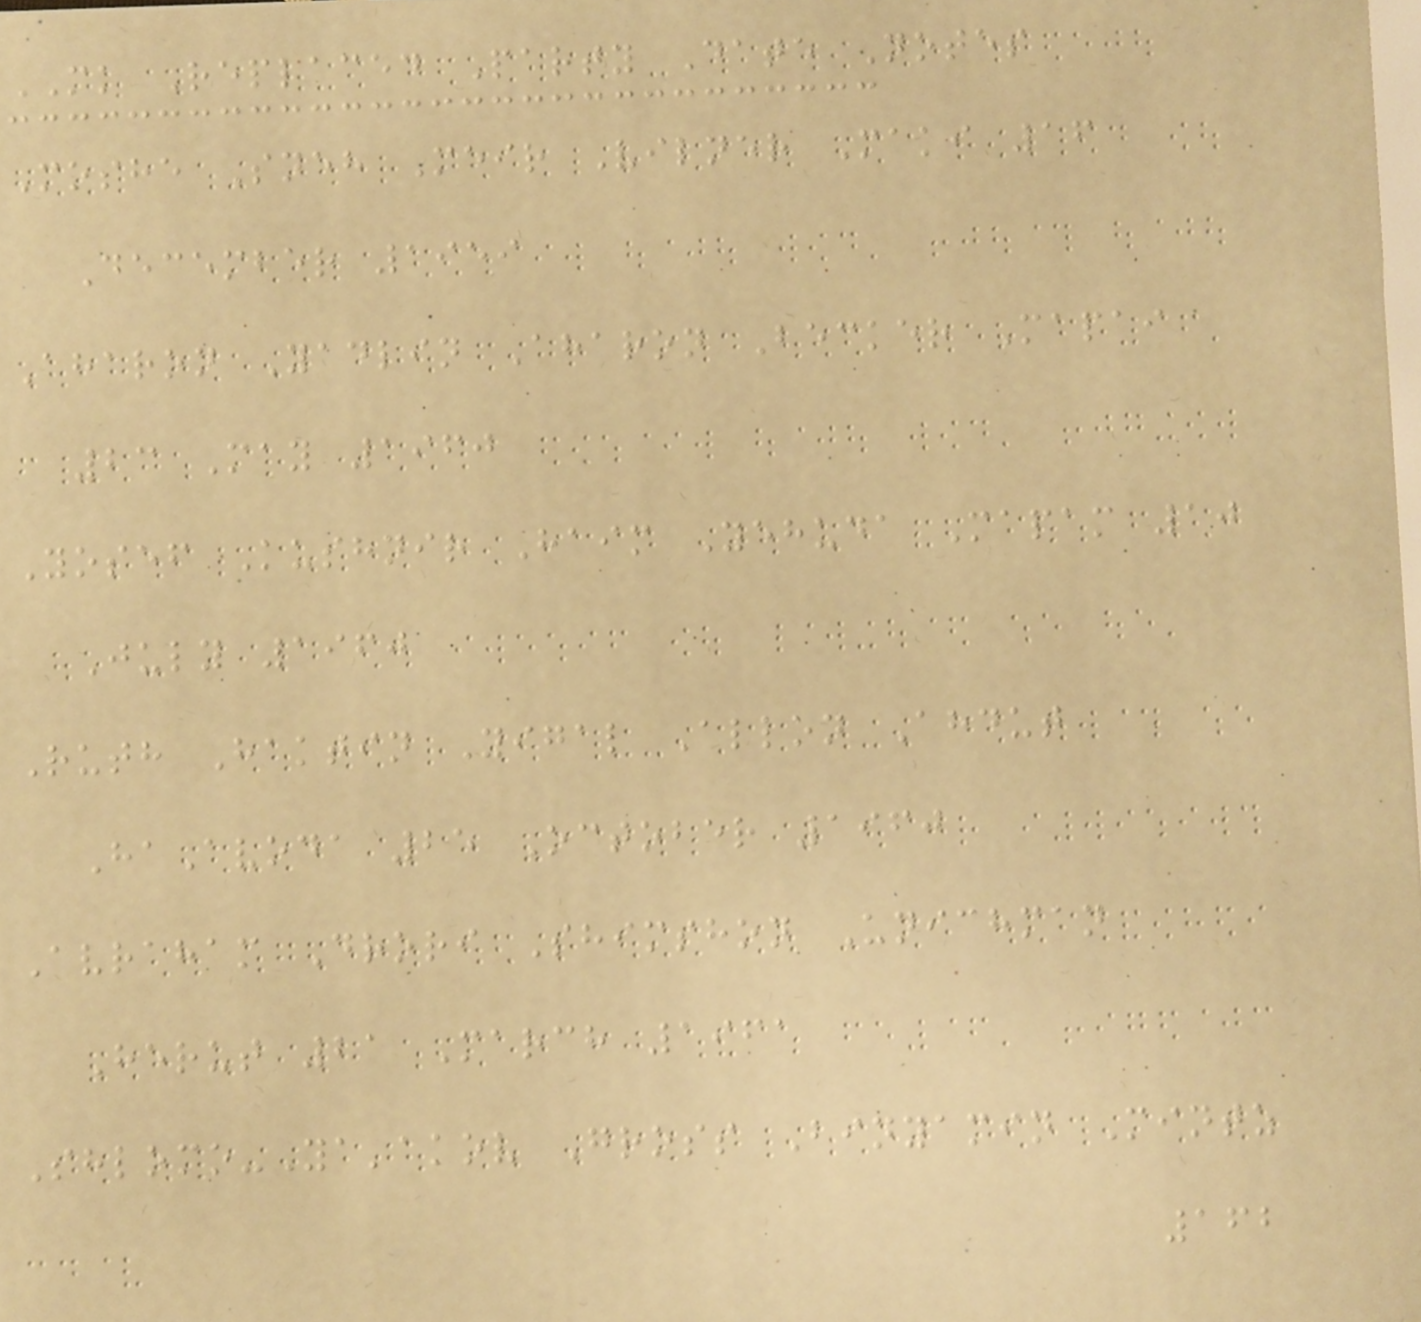MK Replaced Party Date Notes
Moshe Sneh Meir Vilner Maki 16
December 1959
Aharon Yadlin Aharon Becker Mapai
23 May 1960
Yosef Kushnir Haim Yehuda Mapam 10
July 1960
Ruth Haktin Yigal Allon Ahdut
HaAvoda 25 October 1960
Avraham Drori Shimshon Unichman
Herut 21 March 1961
Shlomo-Ya'akov Gross Binyamin Mintz
162
